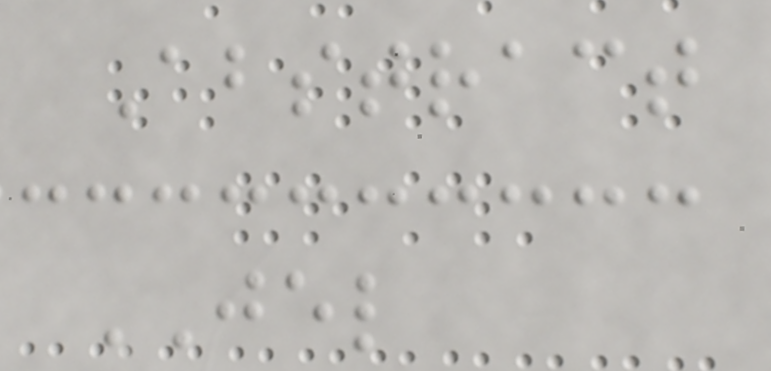Abstract
JEL
